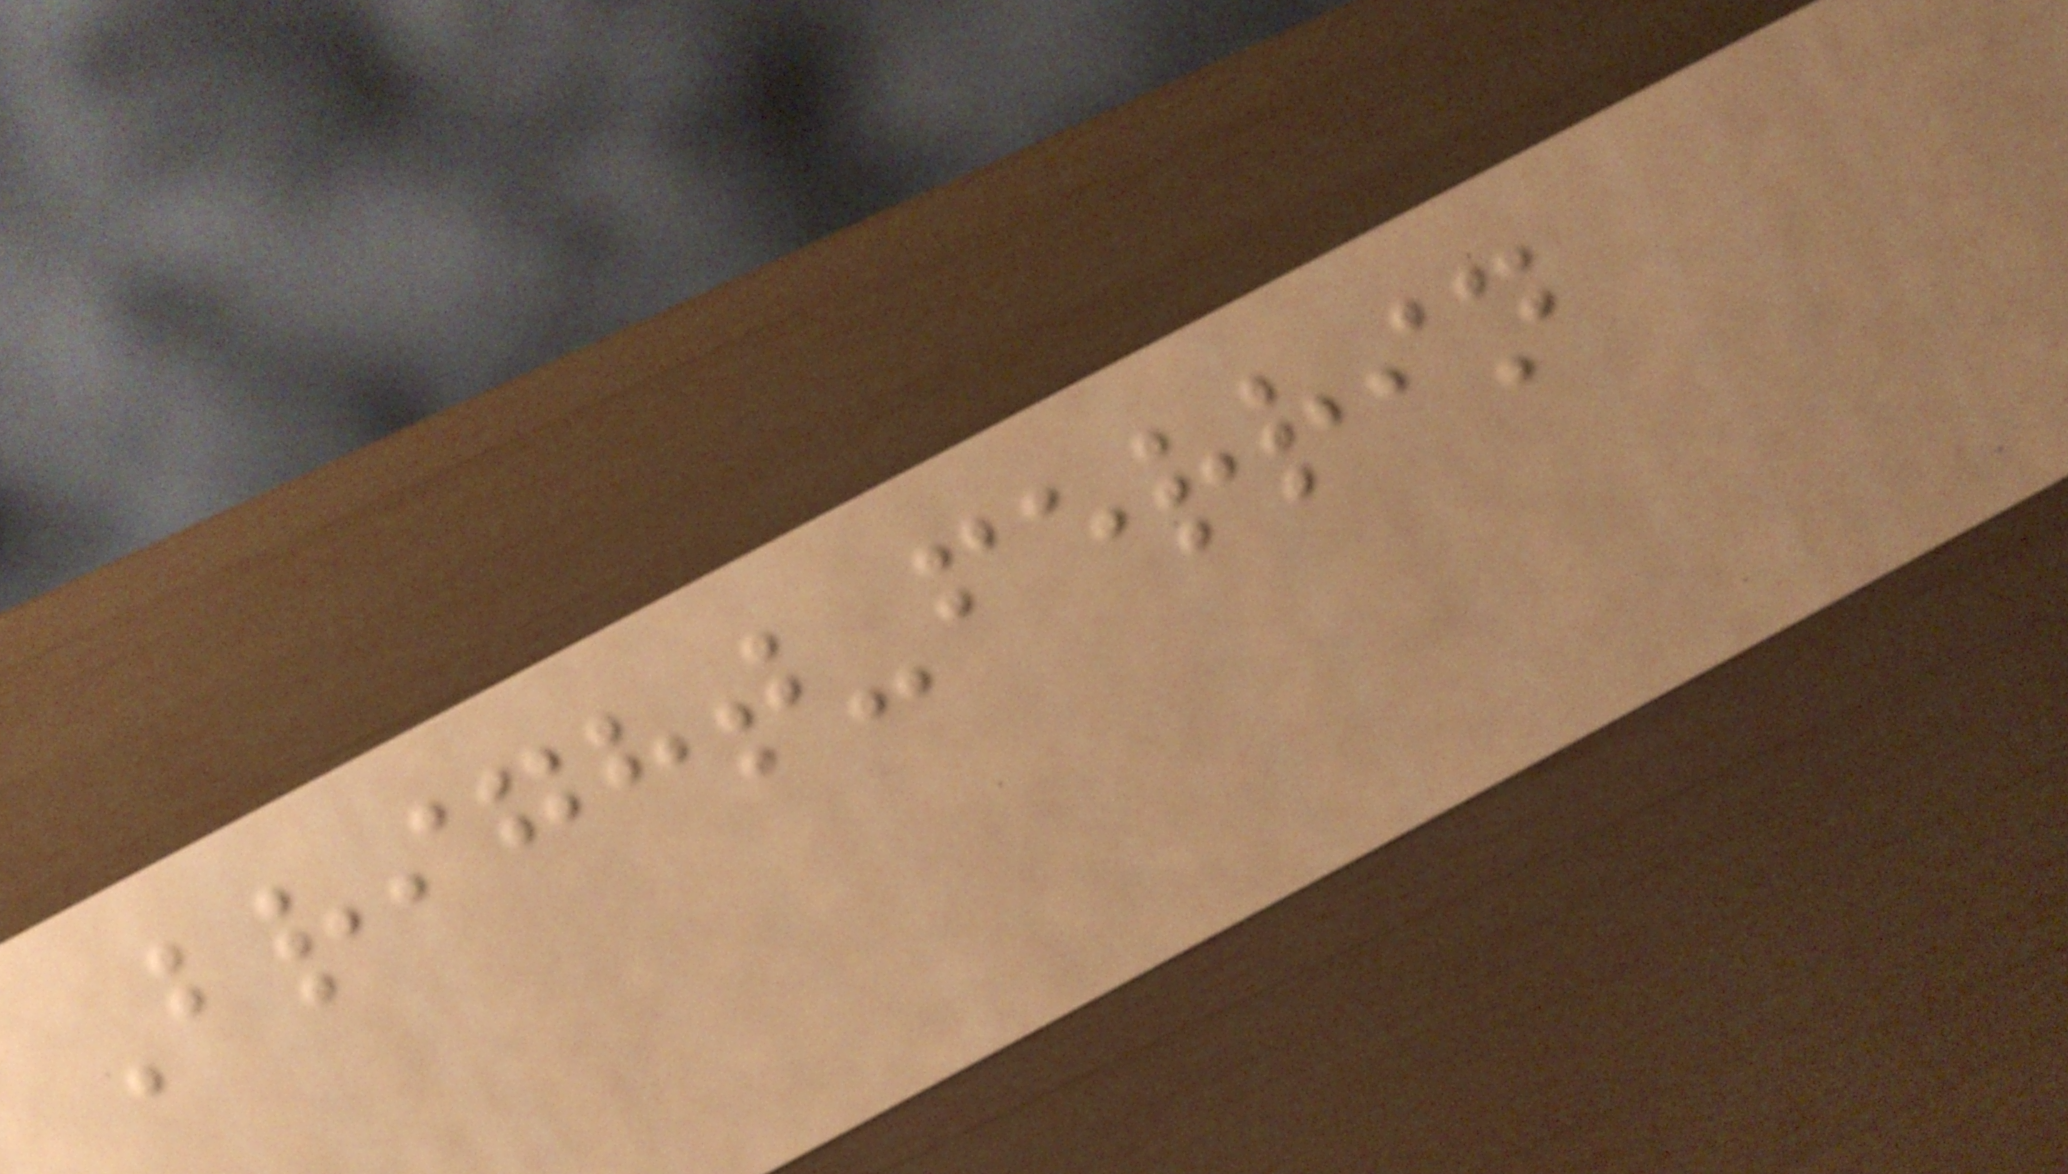Bright-ferrin
